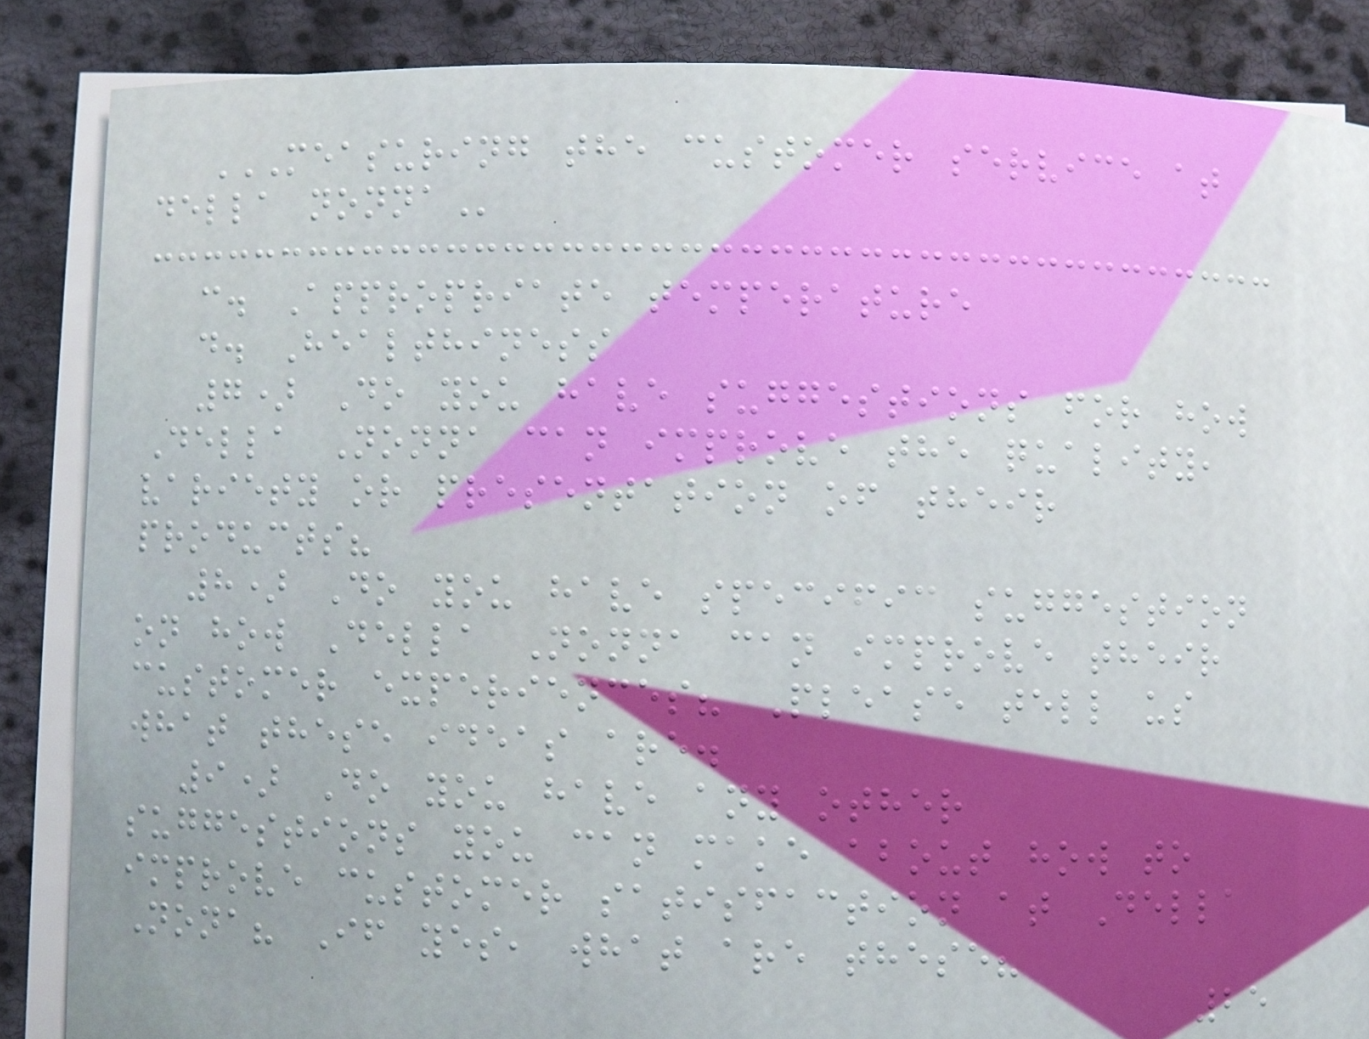MEASURING THE CUSTOMER SERVICE AT
DELLA NONNA
c. Appropriate temperature
d. Healthiness
7) Do you have suggestions for how
Della Nonna can improve the quality,
variety or presentation of their
products?
8) Do you have specific suggestion
on how Della Nonna can improve their
customer experiences? Please tell us
what these ideas are.
9) Do you have any other
suggestions you can make about how to
improve customer satisfaction at Della
Nona? If yes, what are these?
25
